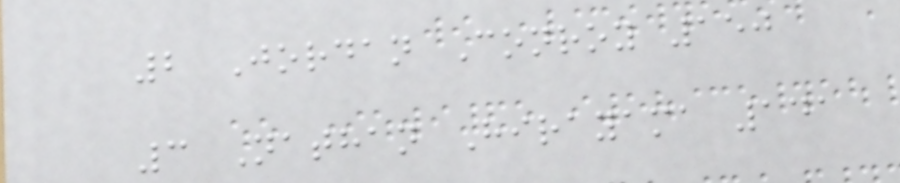2 Jordan Conroy 150
3 Nathan Hirayama 141
